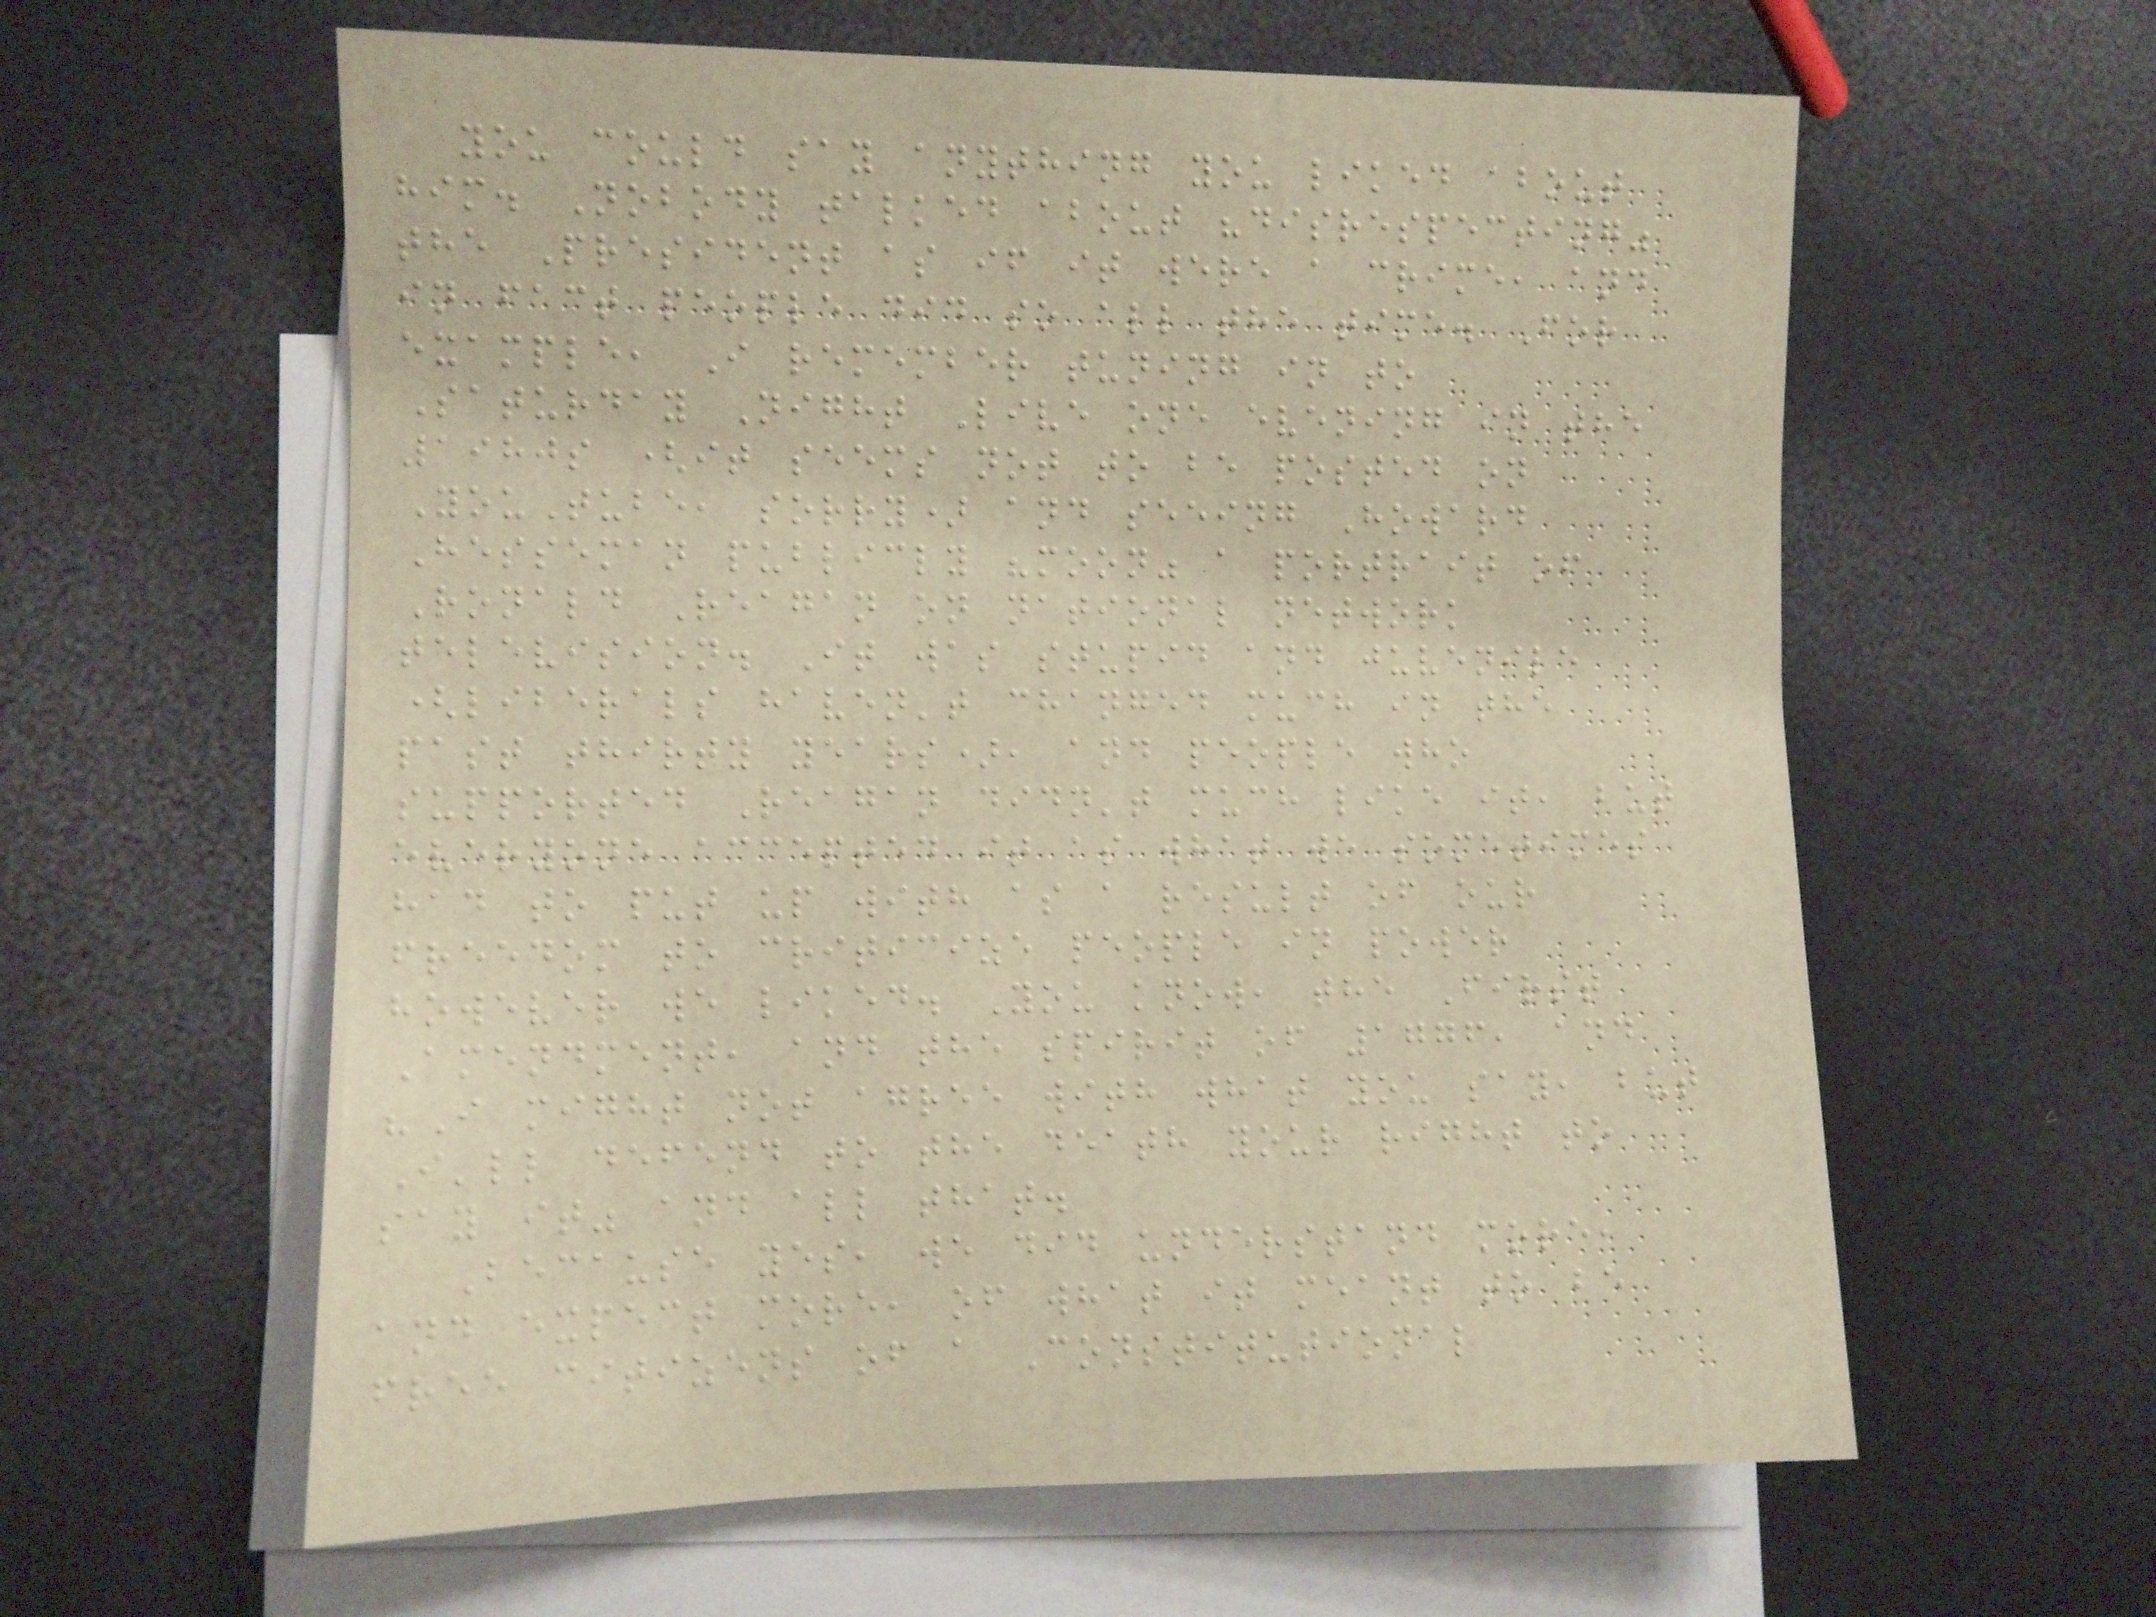you could say anything you liked about
him. Nobody talked about "disrespecting"
the President as if it were a crime, and
in fact people did so all the time. For
example, I remember tuning in to
Saturday Night Live one evening in the
1980s (it seems not to be posted on
YouTube, sorry) and seeing Howard
Hesseman publicly "moon" a portrait of
Ronald Reagan on national network
television. It was stupid and juvenile
(liberals haven't changed much in the
past thirty years), and people who
supported Reagan didn't much like it, but
everyone accepted it as what we sometimes
had to put up with as a result of our
freedom to criticize people in power
however we liked. You know, the First
Amendment, and the spirit of 1776, and
"I might not agree with what you say, but
I'll defend to the death your right to
say it" and all that.
Because yes, we did understand more,
and expect more, of what it meant to be
free citizens of a Constitutional
